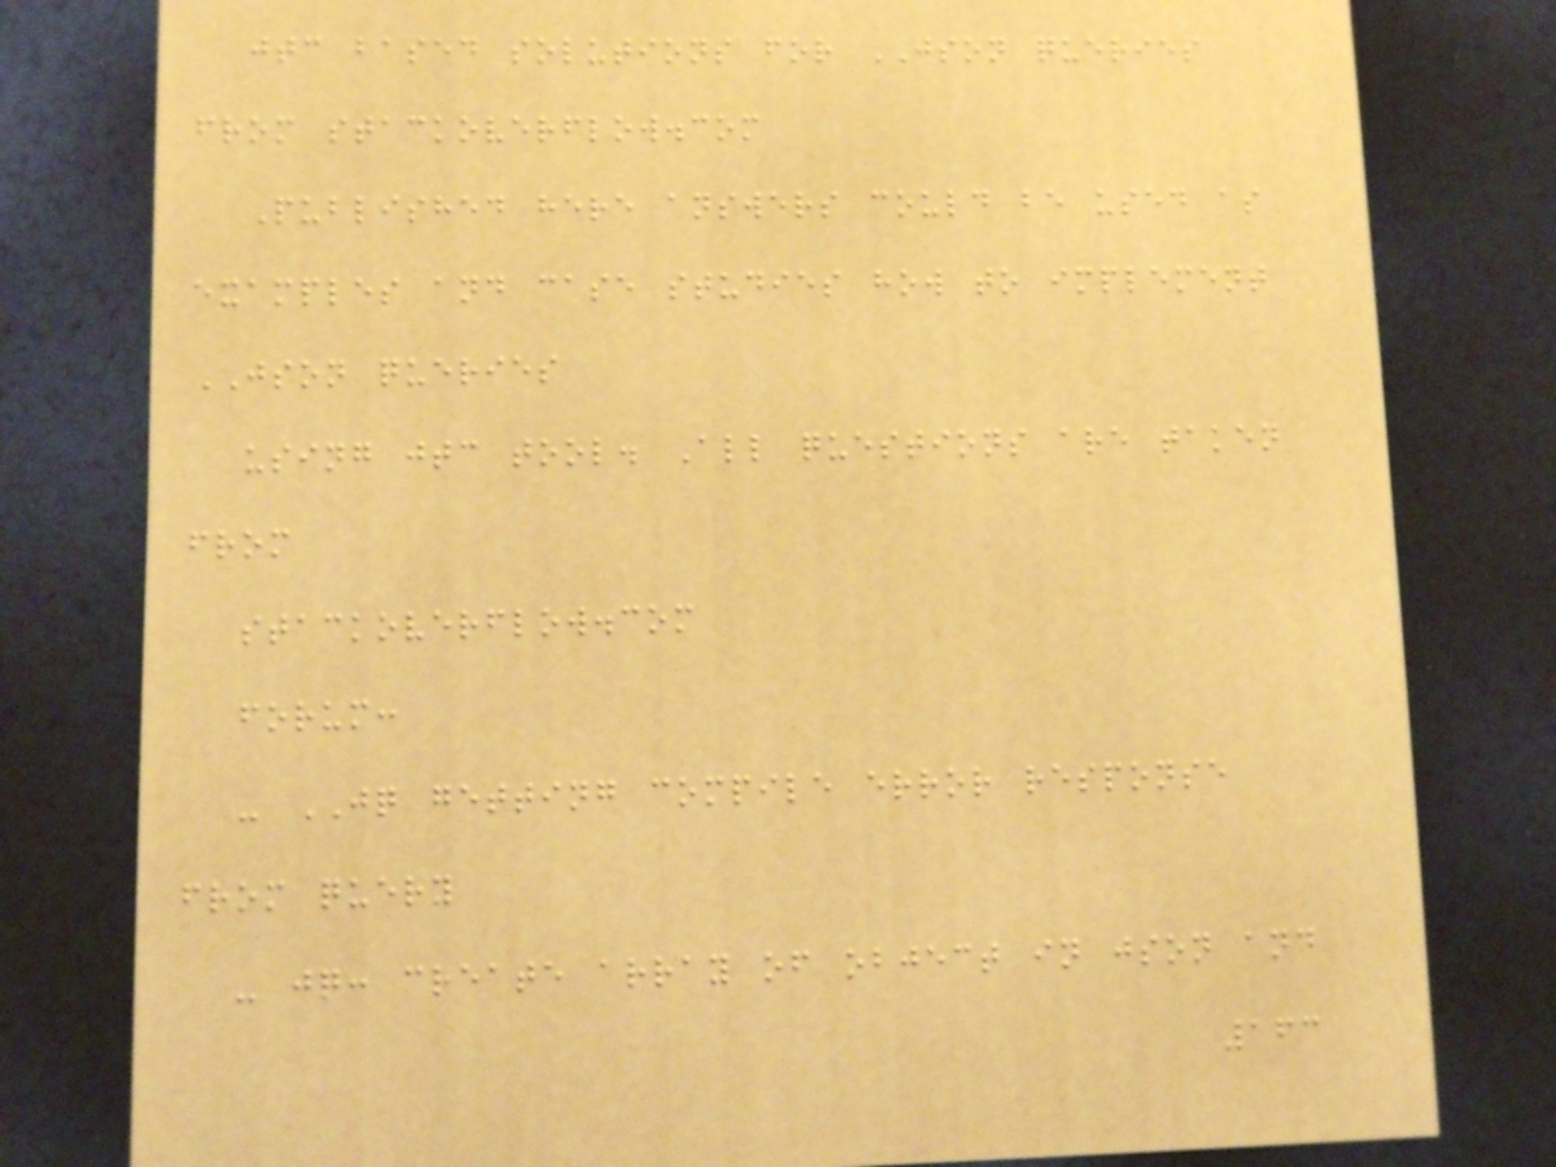jtc based solutions for JSON queries
from stackoverflow.com
Published here answers could be used as
examples and case studies how to implement
JSON queries
using jtc tool. All questions are taken
from
stackoverflow.com
forum:
- JQ getting compile error response
from query
- jq: create array of object in json and
163
